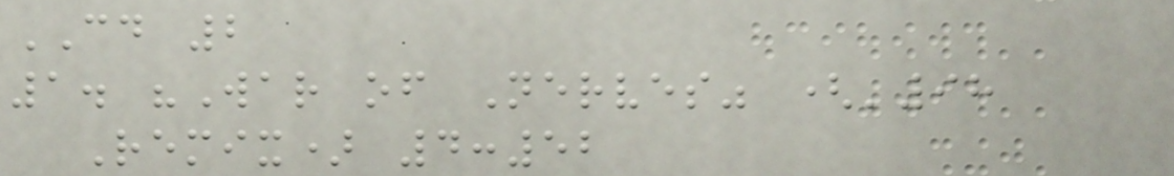CD 2
1. "War of Nerves" ('98
Remix) 4:52
